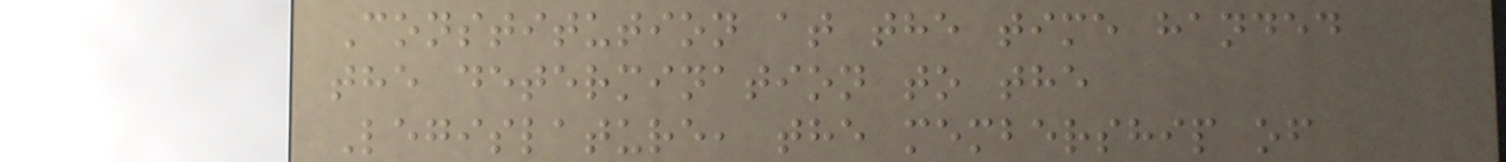Constitution at the time handed
the determination to the
Legislature, the membership of
